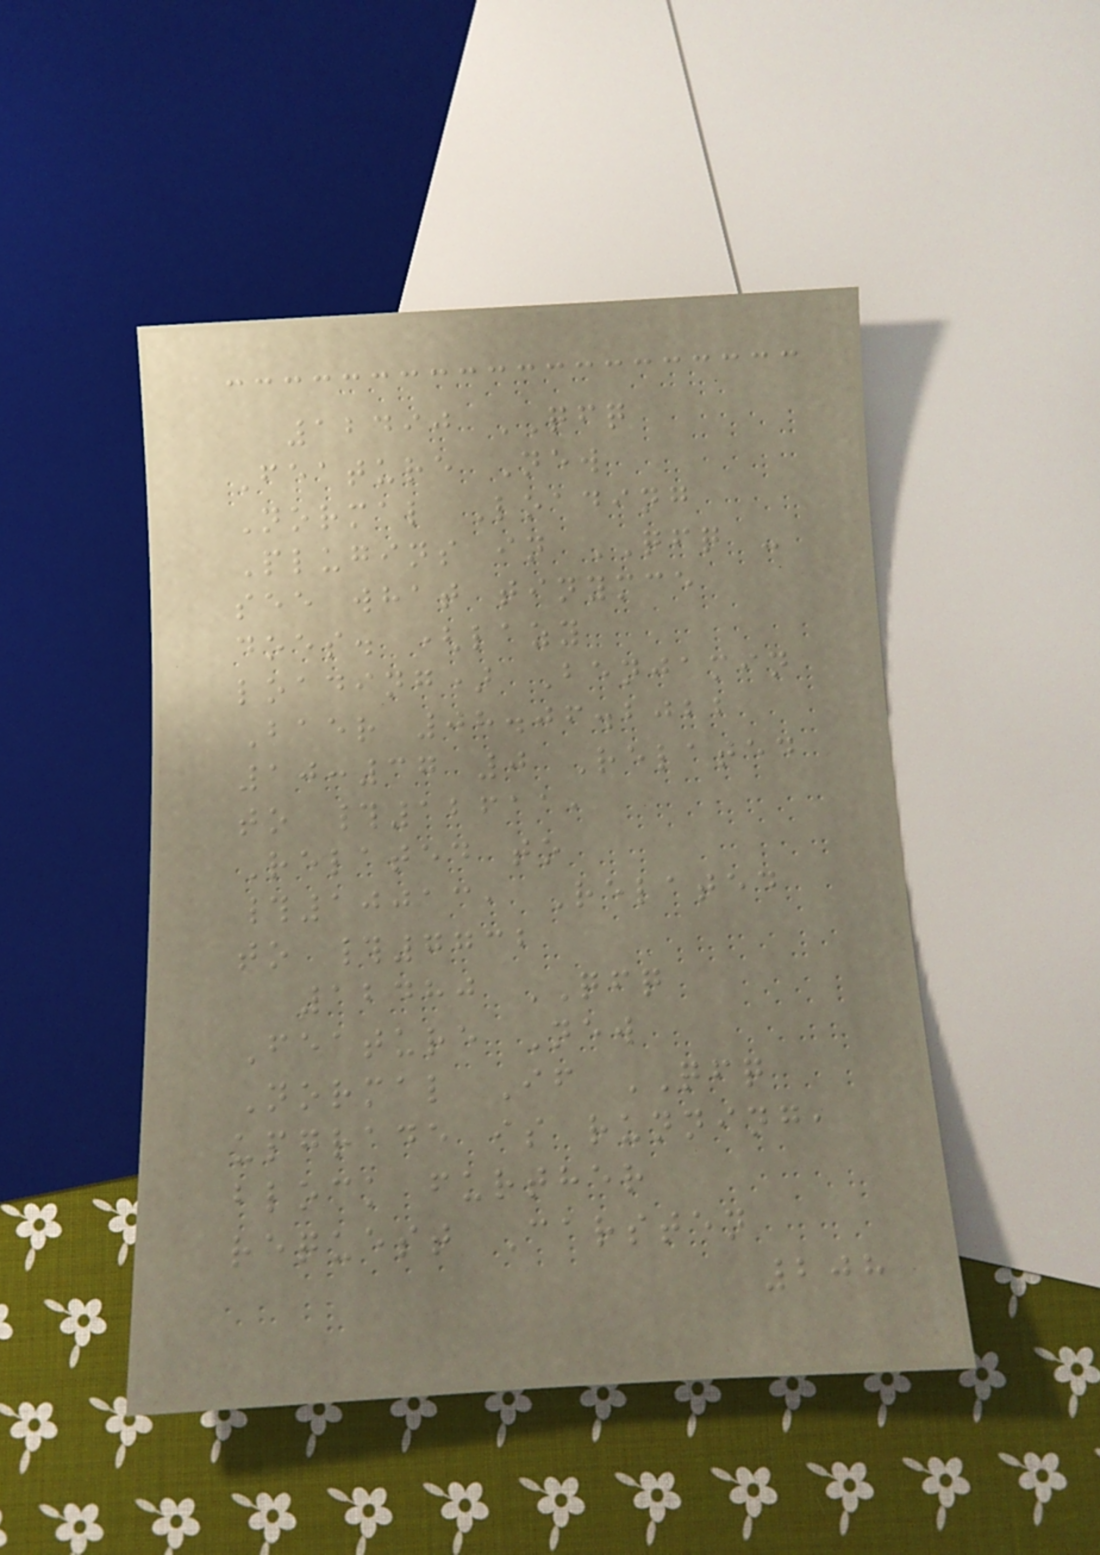12490 QFQ
Feature New
Normal Loading
Plugins in QFQ -
see what tinymce
does. (lazy
loading) Benjamin
Baer 08.06.2022
10:37 0 Related
to #12611,
Related to
#10013, Related
to #7732
12480 QFQ
Feature New
Normal If QFQ
upgrade is running,
block further
request Carsten
208
